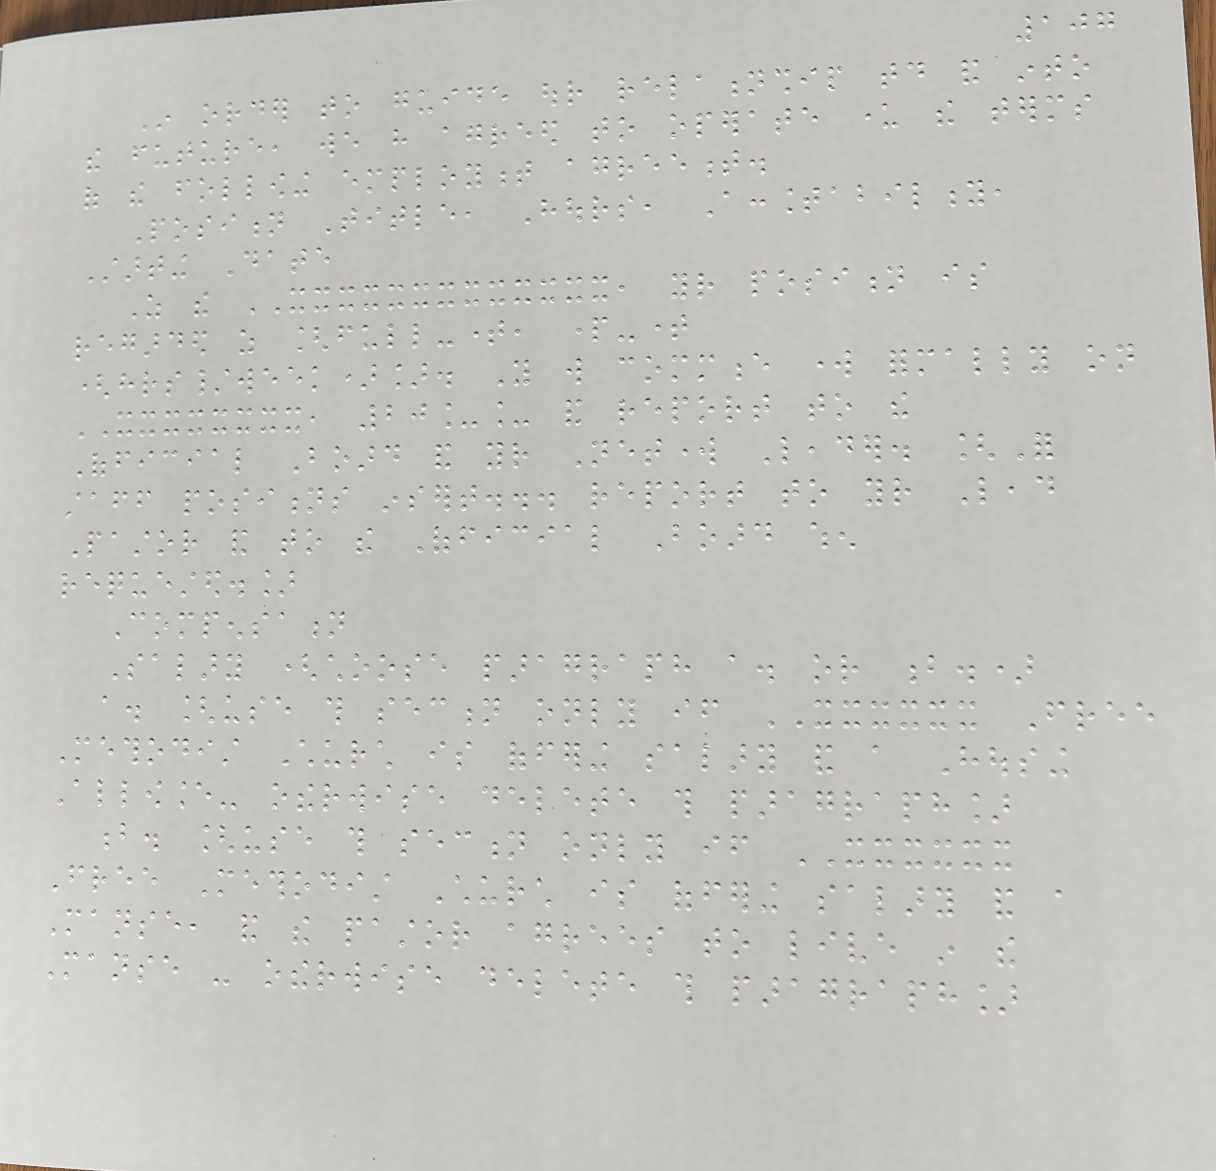107
In order to guide our relationship today and into
the future, we have agreed to operate under the terms
of the following employment agreement.
Position Title, Hours, Accountability,
Starting Date
As the XXXXXXXXXXXXX, your position is
regarded as [full-time, part-time
(hrs/week)]. You will commence work formally on
XXXXXXXX, 20__ and report to the
Official Board and your Network Leader. [For
staff positions insert... report to your Lead
Pastor and to the Official Board when
requested.]
Compensation
Salary (choose paragraph a. or b.)
a. [use this section only if XXXXXX Free
Methodist Church is offering salary and a Housing
Allowance- otherwise delete this paragraph]
b. [use this section only if XXXXXX
Free Methodist Church is offering salary and a
Manse, and the pastor agrees to live in the
Manse - otherwise delete this paragraph]
